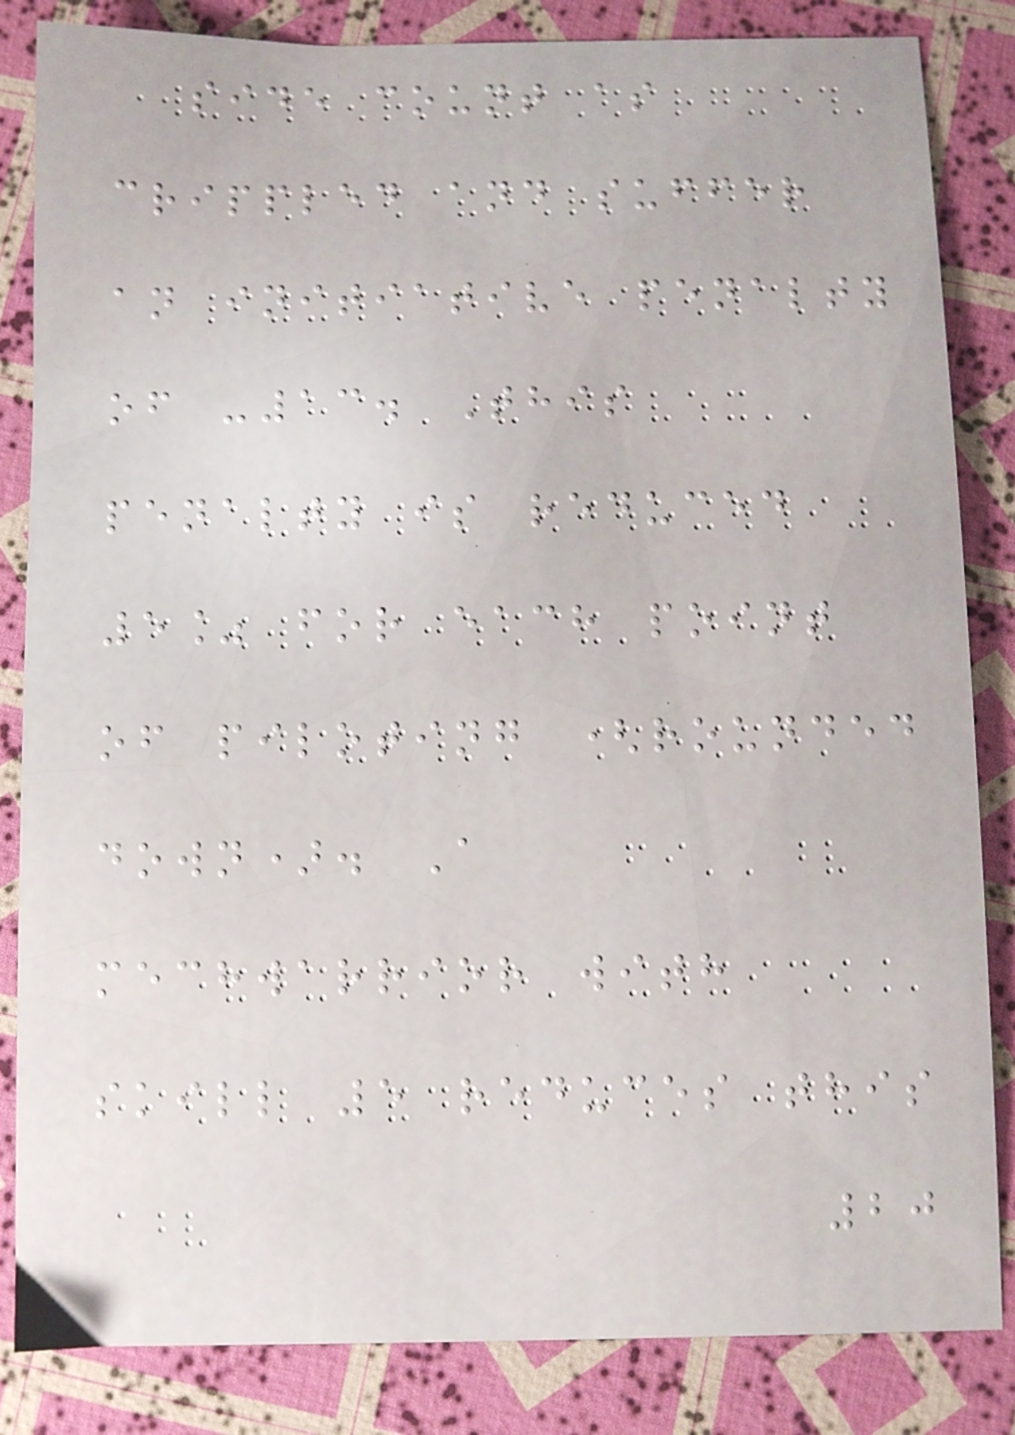side count as
crippled and suffer
an initiative penalty
of -13. This
penalty is reduced
5% for each point
of piloting (rounded
down). A
mechwarrior with
skill 5 reduces this
20
